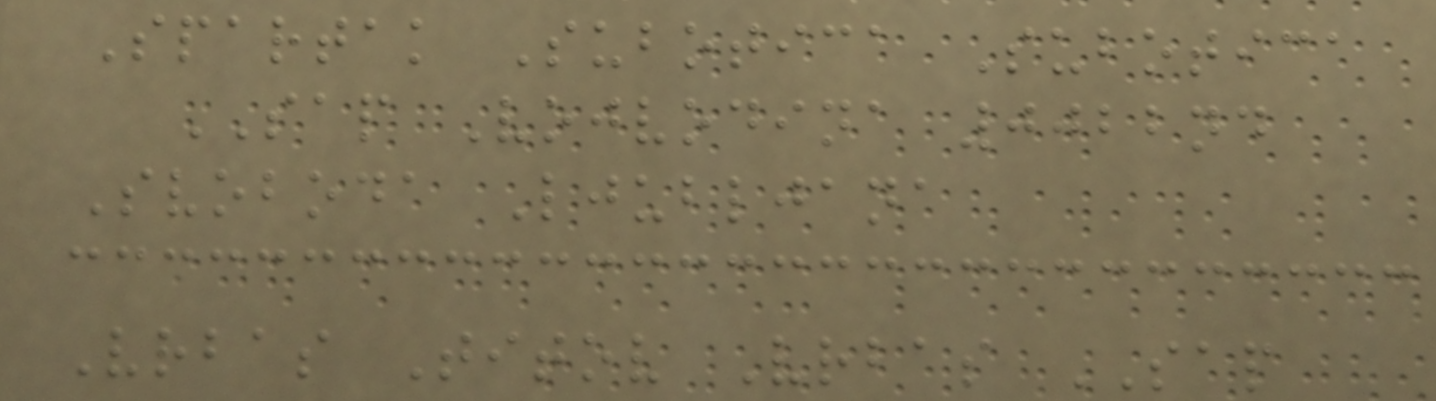Spartak Subotica Subotica
SAP Vojvodina 0022nd
Svoboda Ljubljana
Vrbas Titov Vrbas SAP
